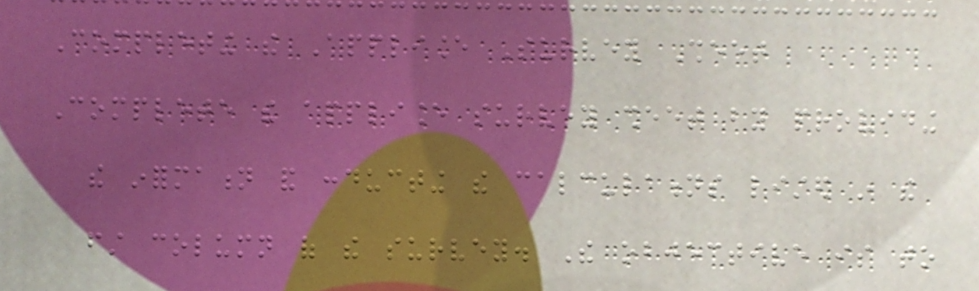Completing the Appliance Survey Sheet
Complete the appliance survey sheet by providing
the information and conducting the calculations listed in the
first column of the survey. The objective is to
